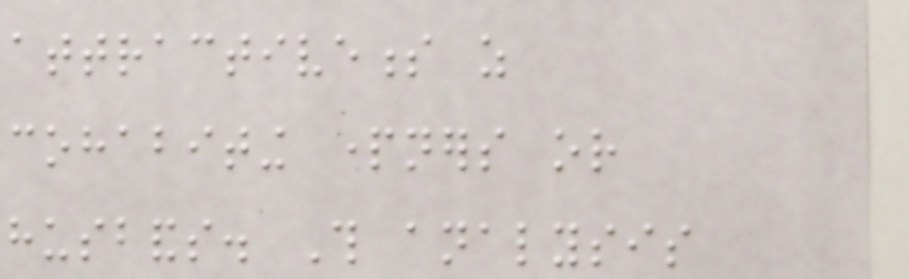attractiveness as
cohabiting partners or
husbands. This analysis
